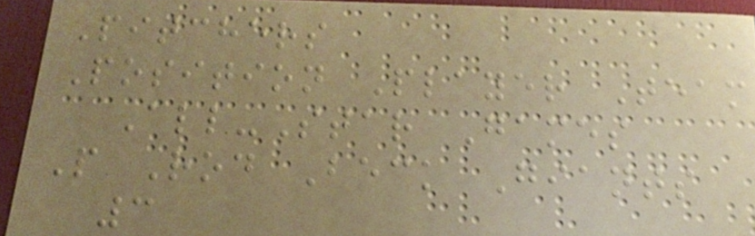Pitchers
Position Player Team
All-Star Games
P Rod Beck Giants
3
